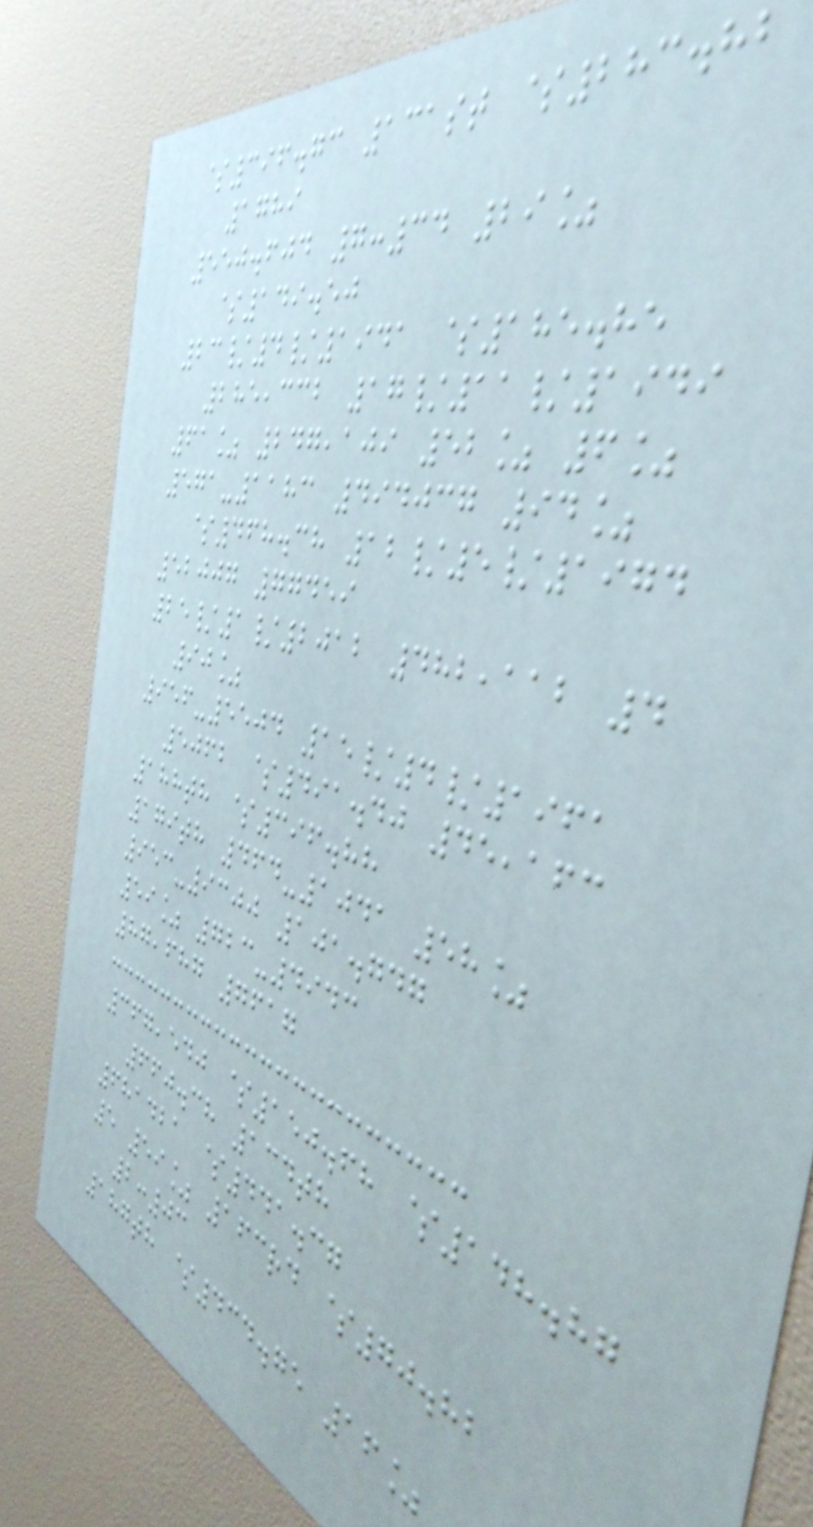$396.73 131st $283.82
1789
550.604 7:34 29%
$149.50
23/4/1941 $185.85
285,332 17/11/1949
61% 247,109 52% 6%
571-1183 494037 94%
$468.38 12/5/1974
52007 77459
25/1/2012 482,112 4
90%
956-5504 15/4/1961
5062 $491.40 45,163
188th $396.88
179th 464-1041 58%
953-9300 101.747
59% 723-4943
87,687 7617
367,540 $150.68 $148.87
660.38 134th
681421 $441.37
5 59% 163rd $70.82
2:03
187th $434.75 16%
